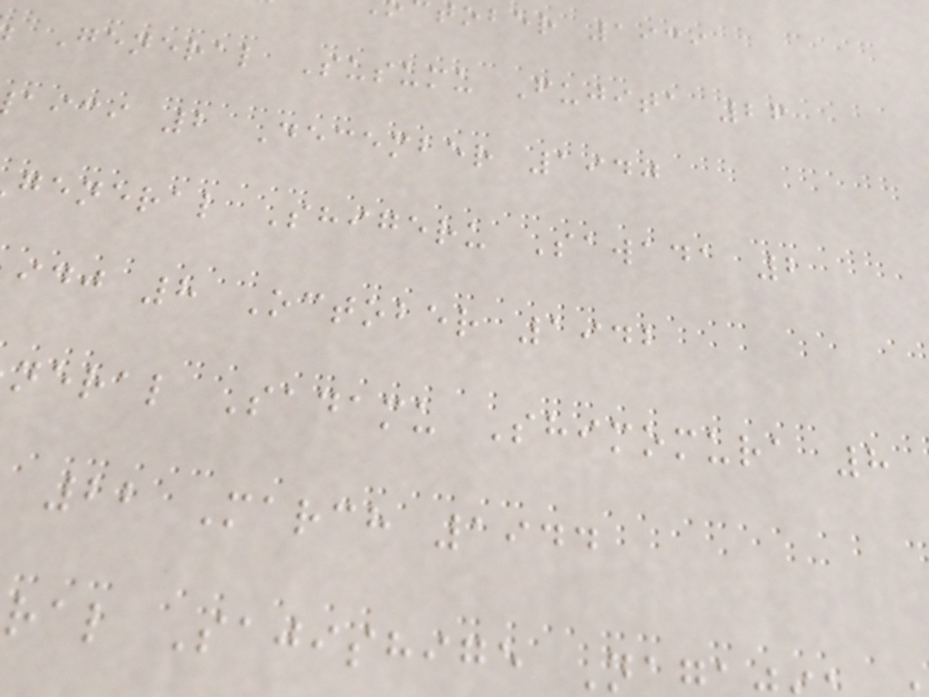tober 1939
General Susumu Fujita 26
aici 2 December 1940
general Shigeru Sawada 2
idj 8 October 1942
neral Sadamu Shimomura 8
22 March 1944
ral Sajishige N
